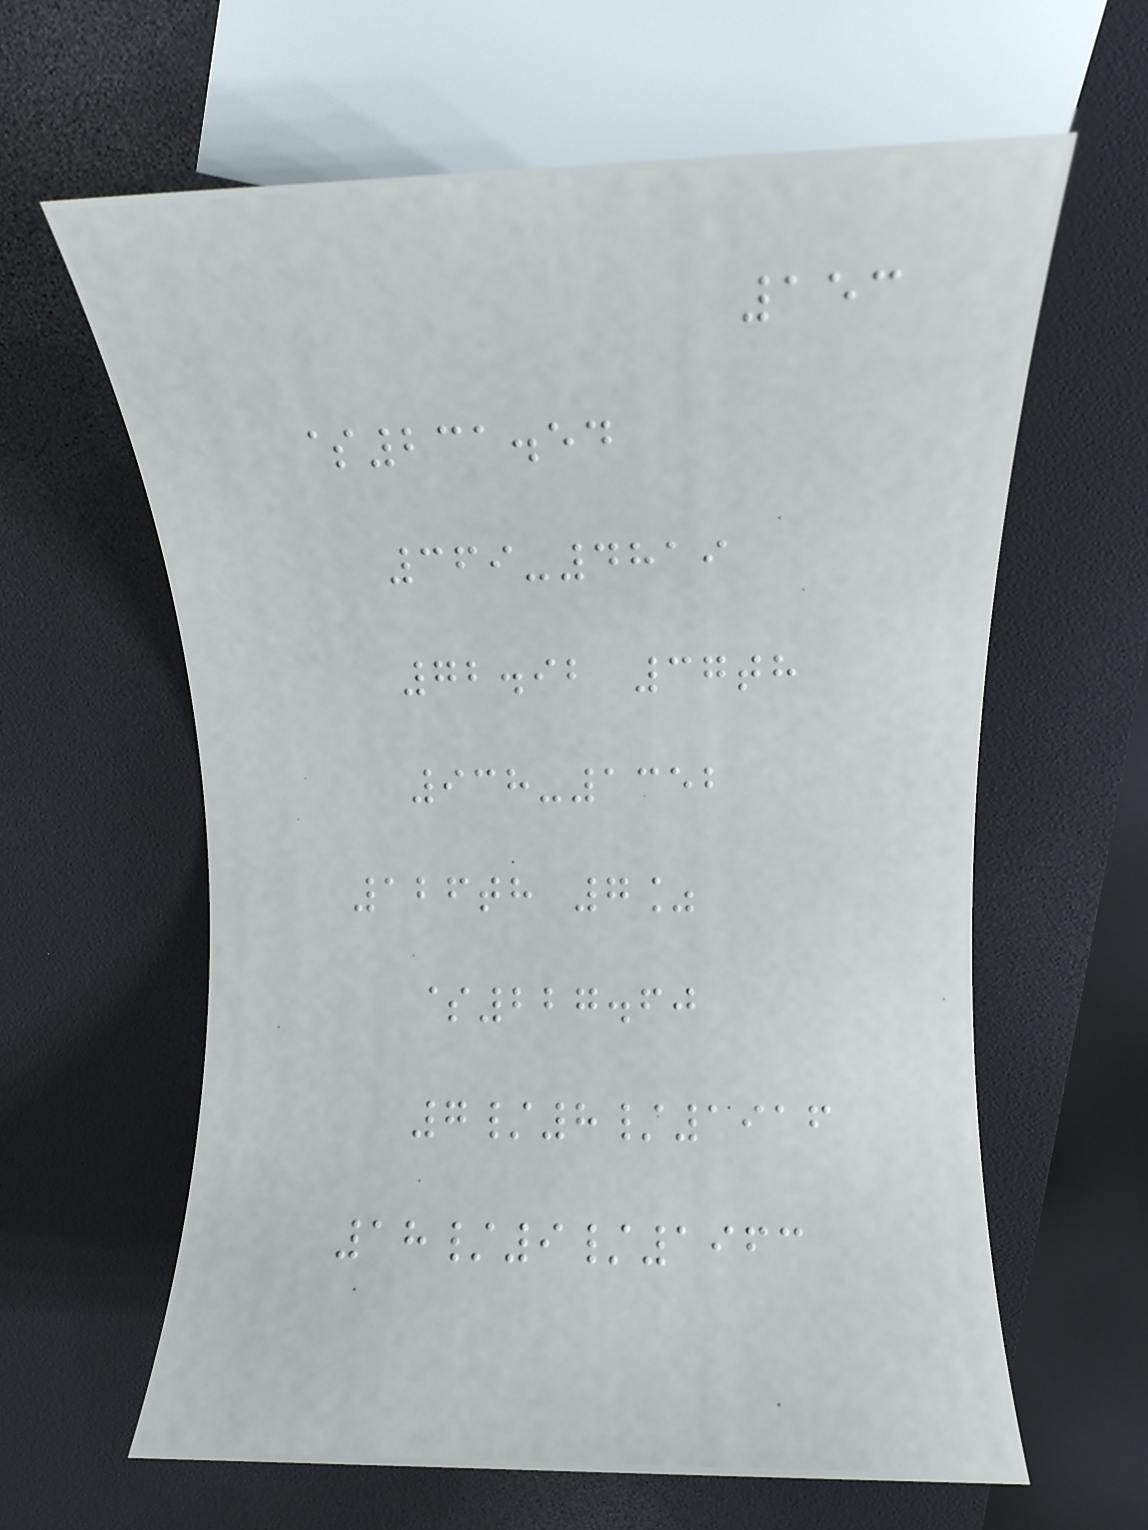153
$231.54
369-4819
72.92 37th
938-1352
126th 7%
$227.60
7/8/1916
18/9/1963
